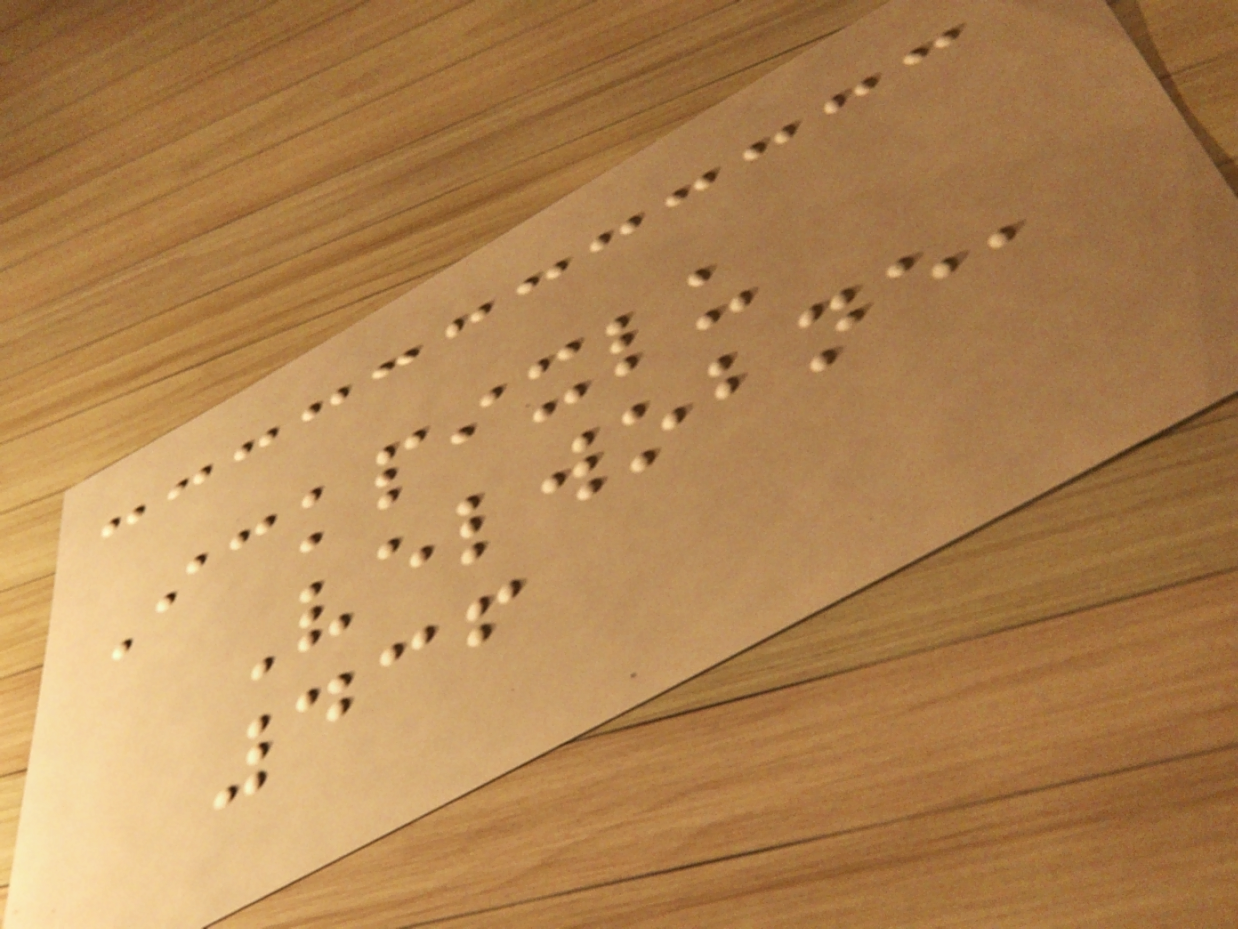Ickpixlu
Velwobne,
436
